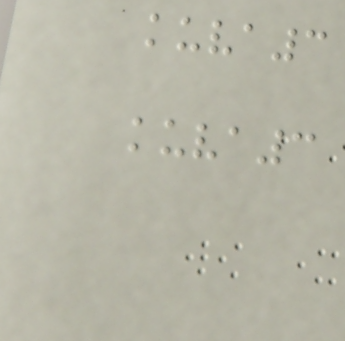kuva3
kuva3
